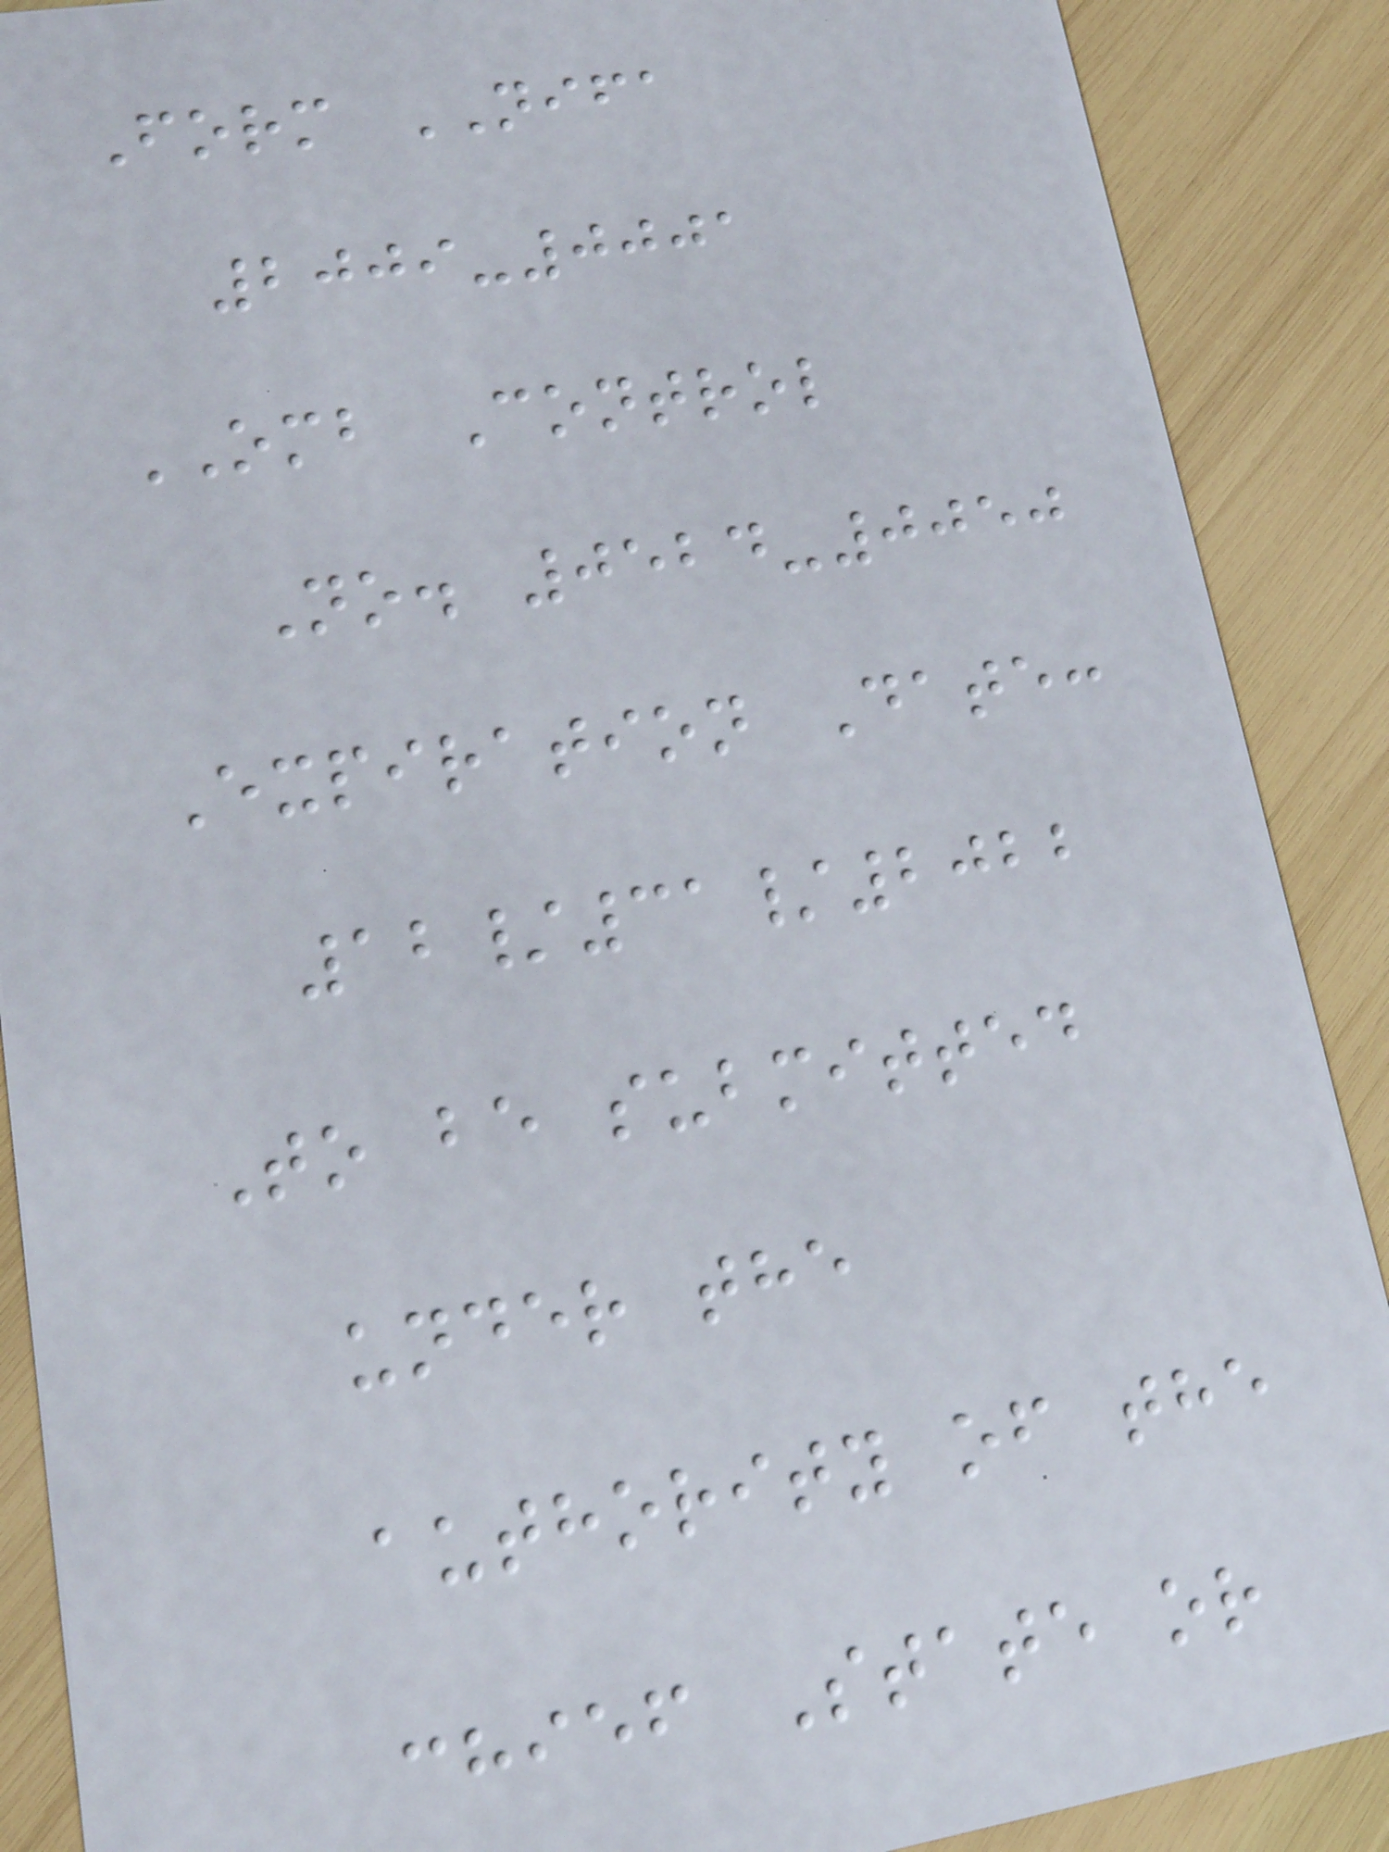Form NIFA
2009-0001
OMB Control
No. 0524-0050
Expiration Date:
12/31/2022
To be submitted
under the
authority of the
chief State or
